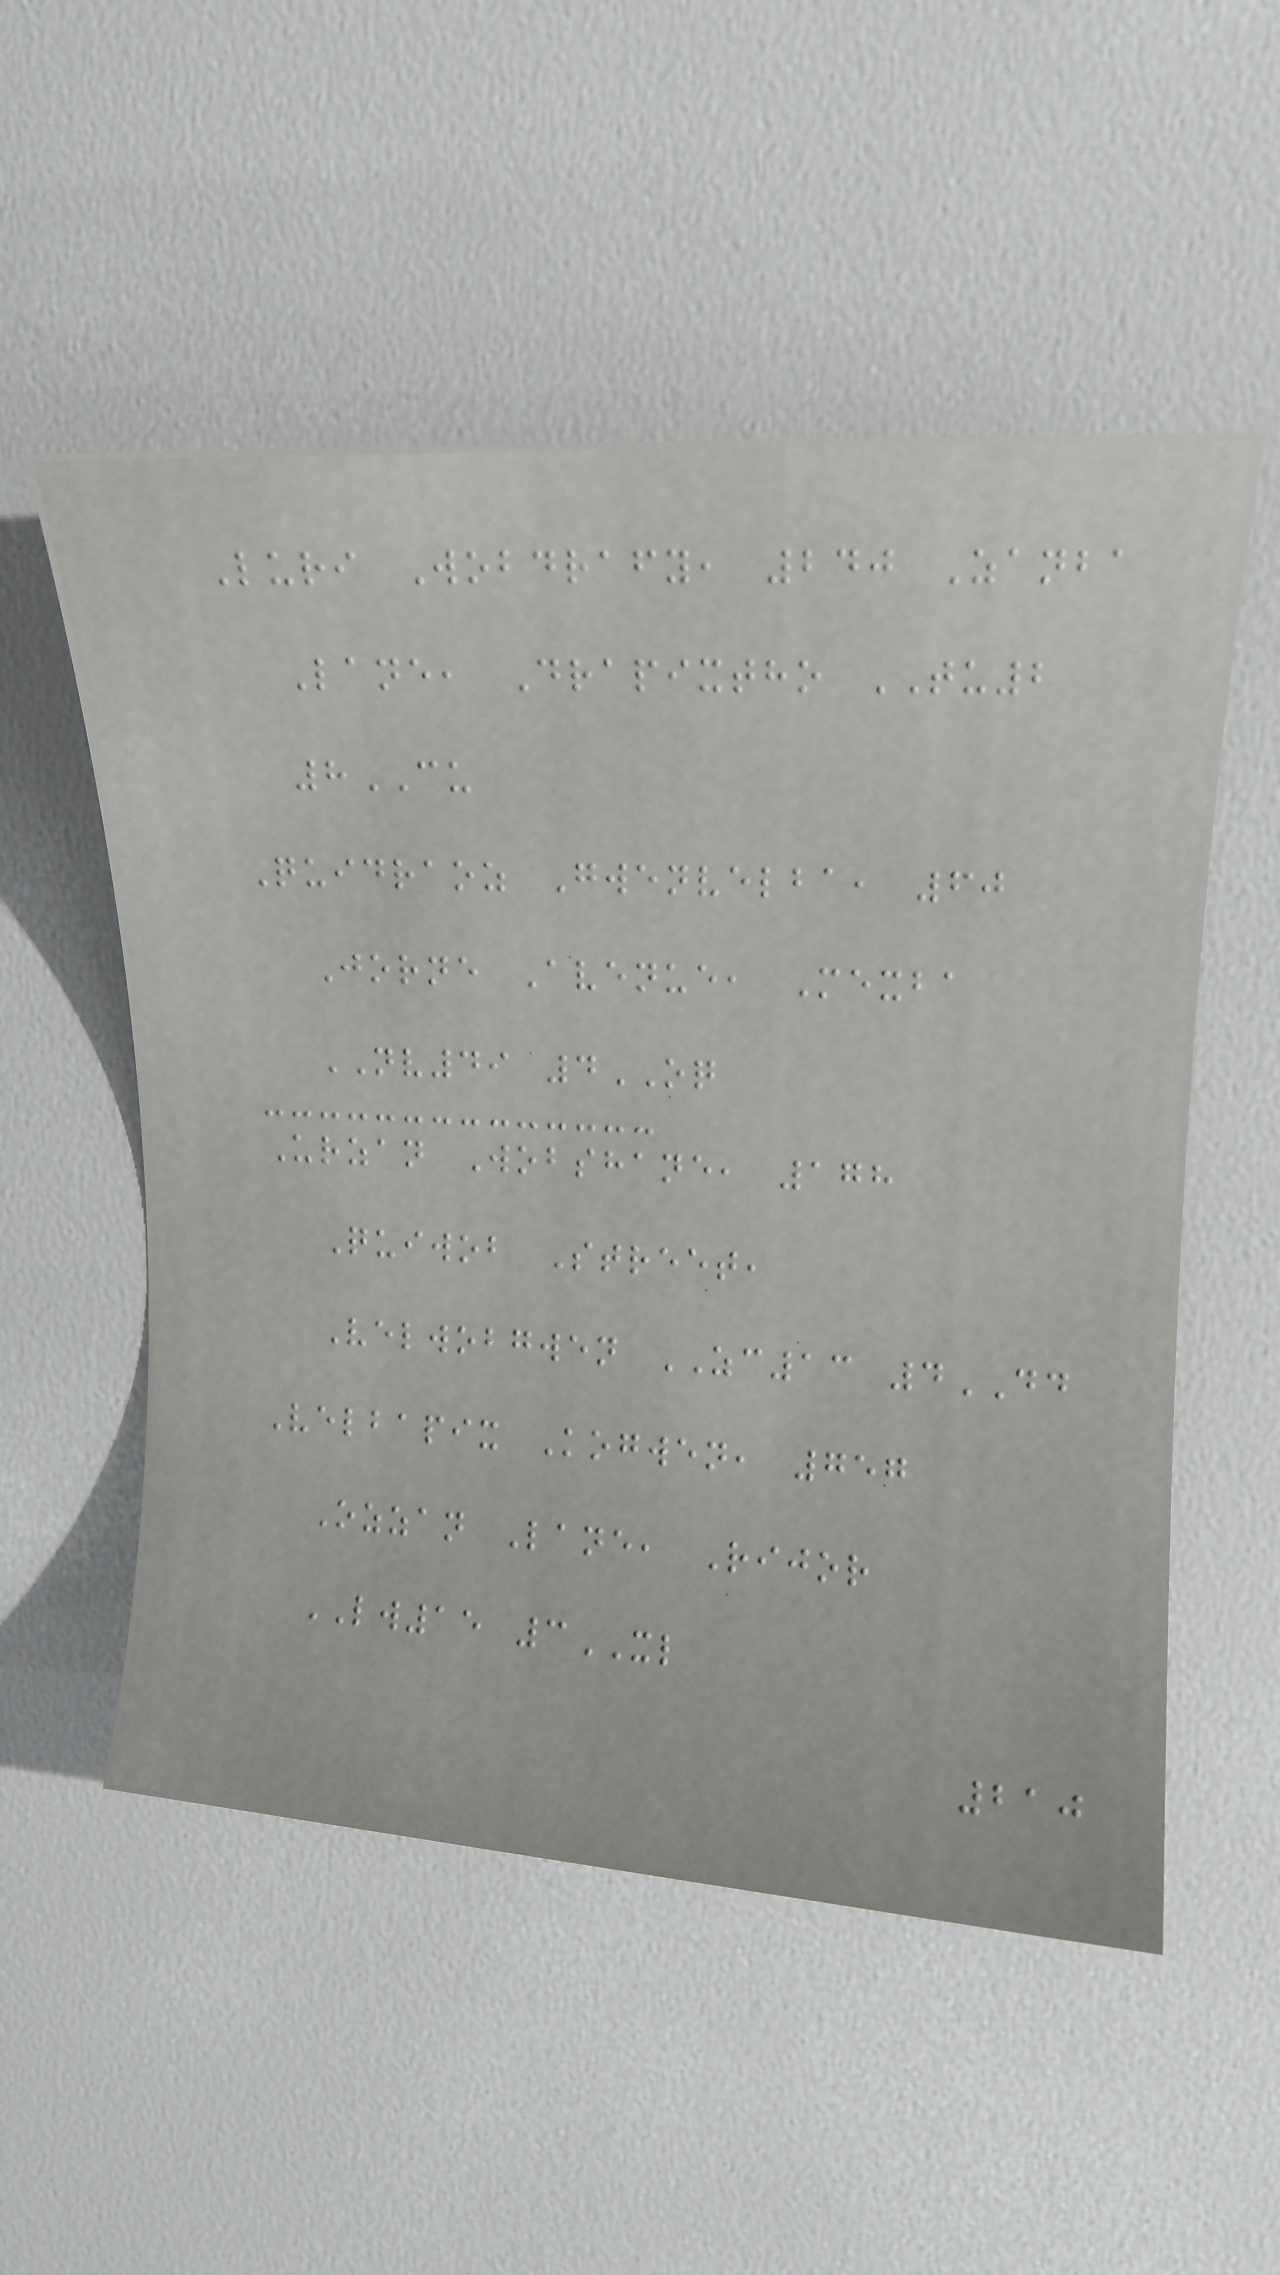Luri Wobdrafy, 240 Zanba
Lane, Drapixtho TU2
8CU
Quidraoz Gwenvelba, 60
Jorne Avenue, Mexba
NV49 4OQ
Urzan Wobshane, 178
Quiwob Street,
Velwobgwen ZC13 4DD
Velbapix Kogwen, 757
Ozzan Lane, Rijor
LW15 3XL
210
